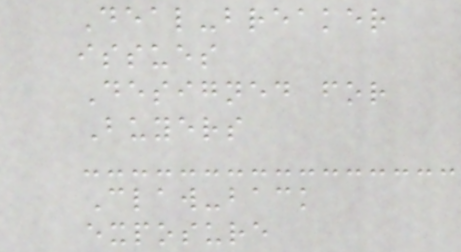Deal-breaker
issues
Designed for
Buyers
Claw-back
exposure
